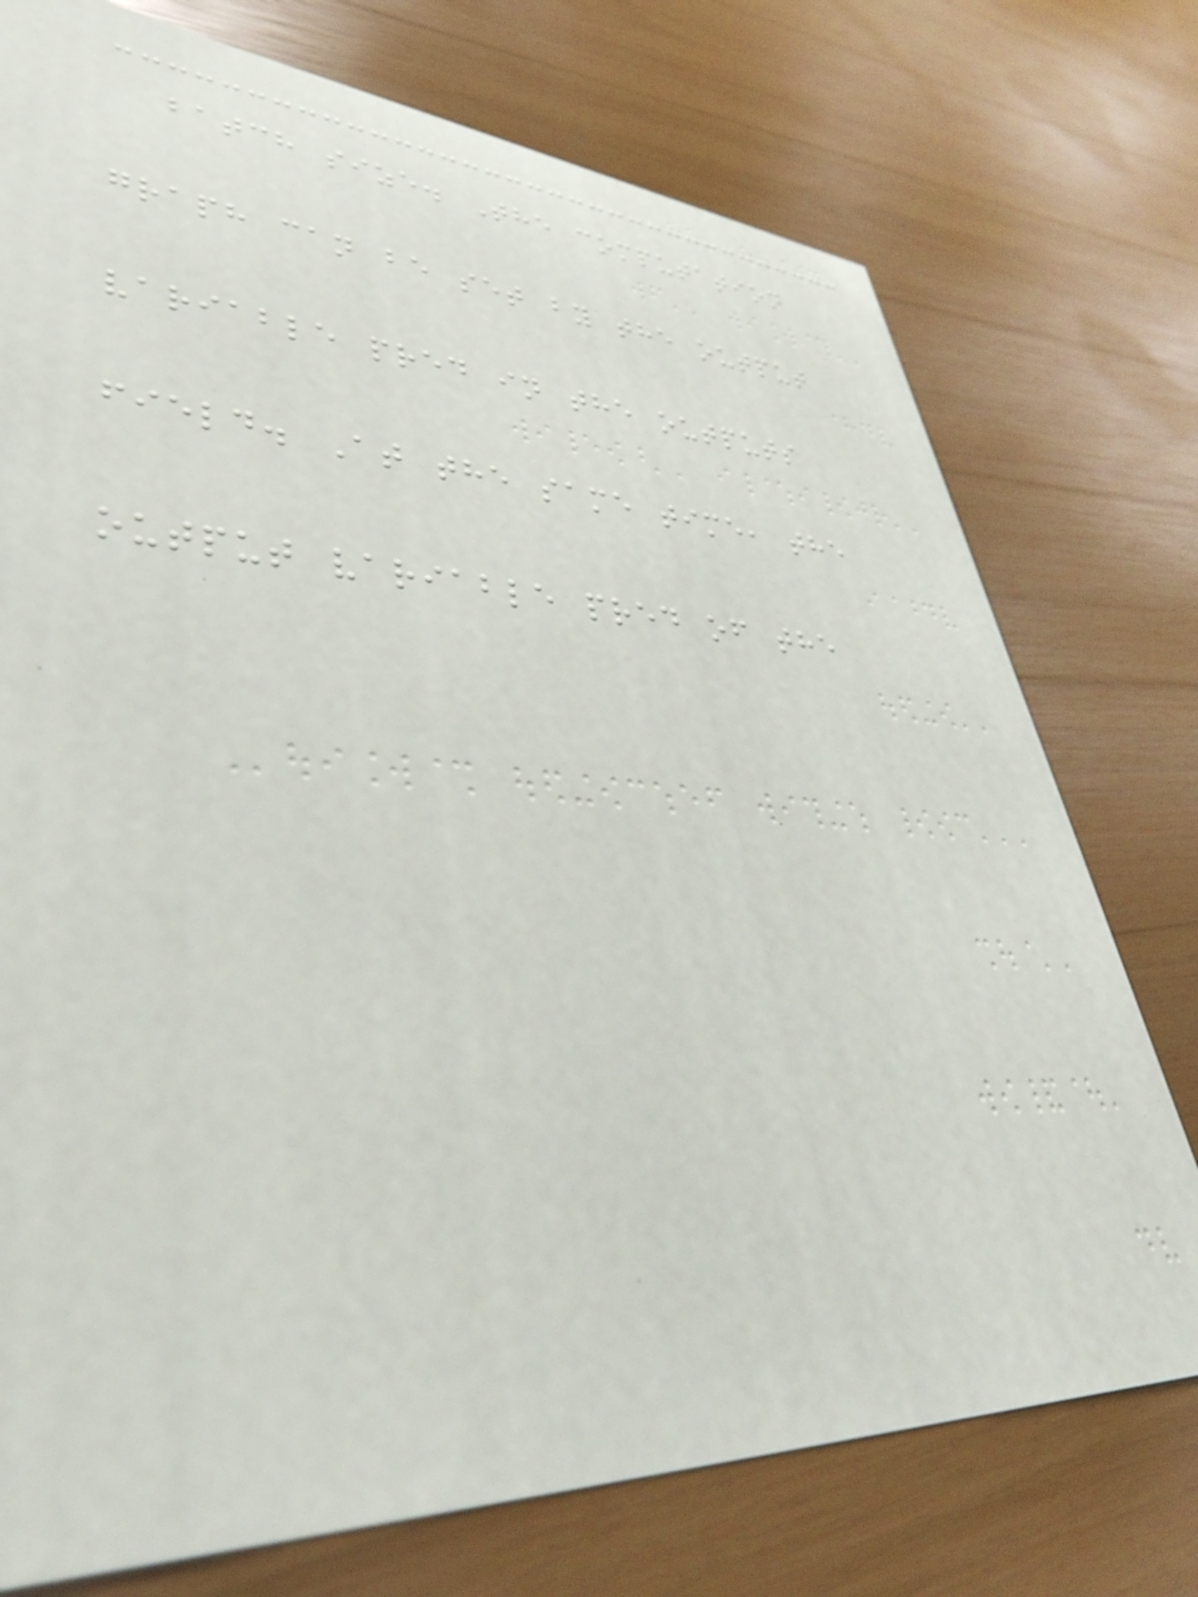batch size. The computation
graph can be set by the output
variable pred in the outputs
field. At the same time, the
output variable pred of the
